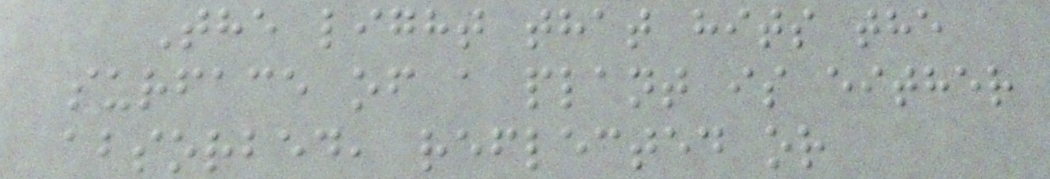The light that hits the
surface of a plant is either
absorbed, reflected or
